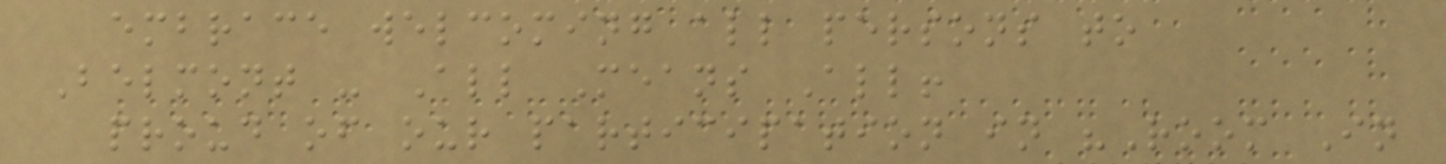embrace welcoming all persons to
Belmont - All Means All!
proud of our participation in "Room In
